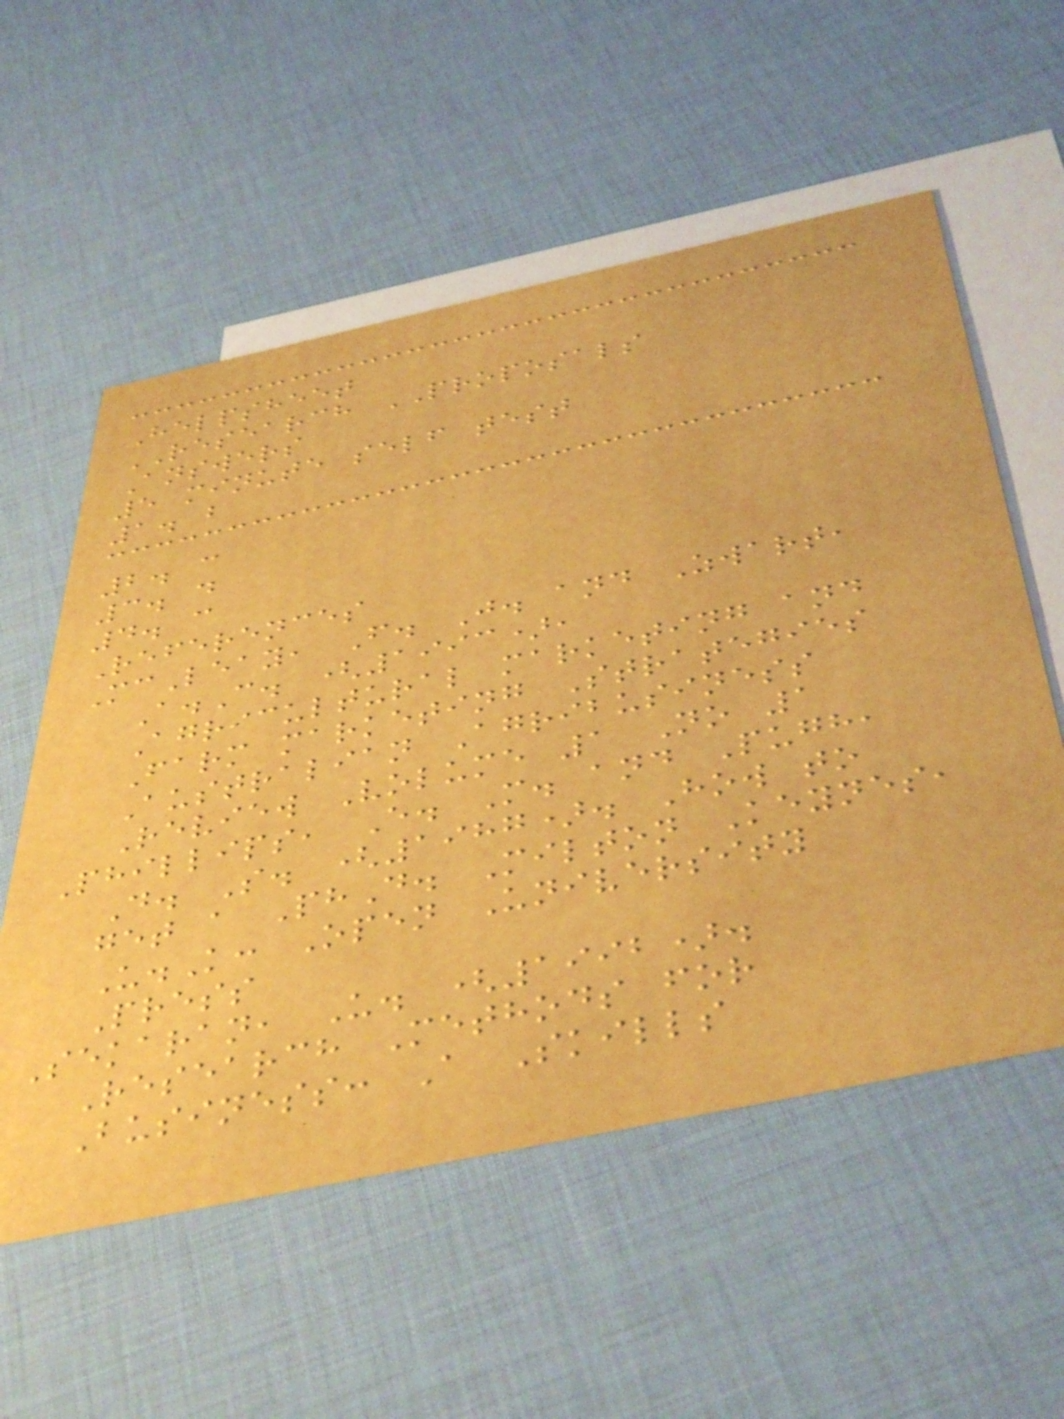Helpsheet
RESEARCH PROPOSALS
Answers
5 minute self test
1. b
2. c
3. d
4. c
References
McLeay, F. J. and Zwart,
A.C. (1993),
Agricultural marketing and
Farm marketing Strategies
Australian Agribusiness
Review Volume 1 No 1
Phillips, E. M. and Pugh,
D. S. (1987). How to
get a PhD. Milton Keynes,
U.K: Open University
Press
Sekaran, U. (1992).
Research Methods for
Business: A Skills
